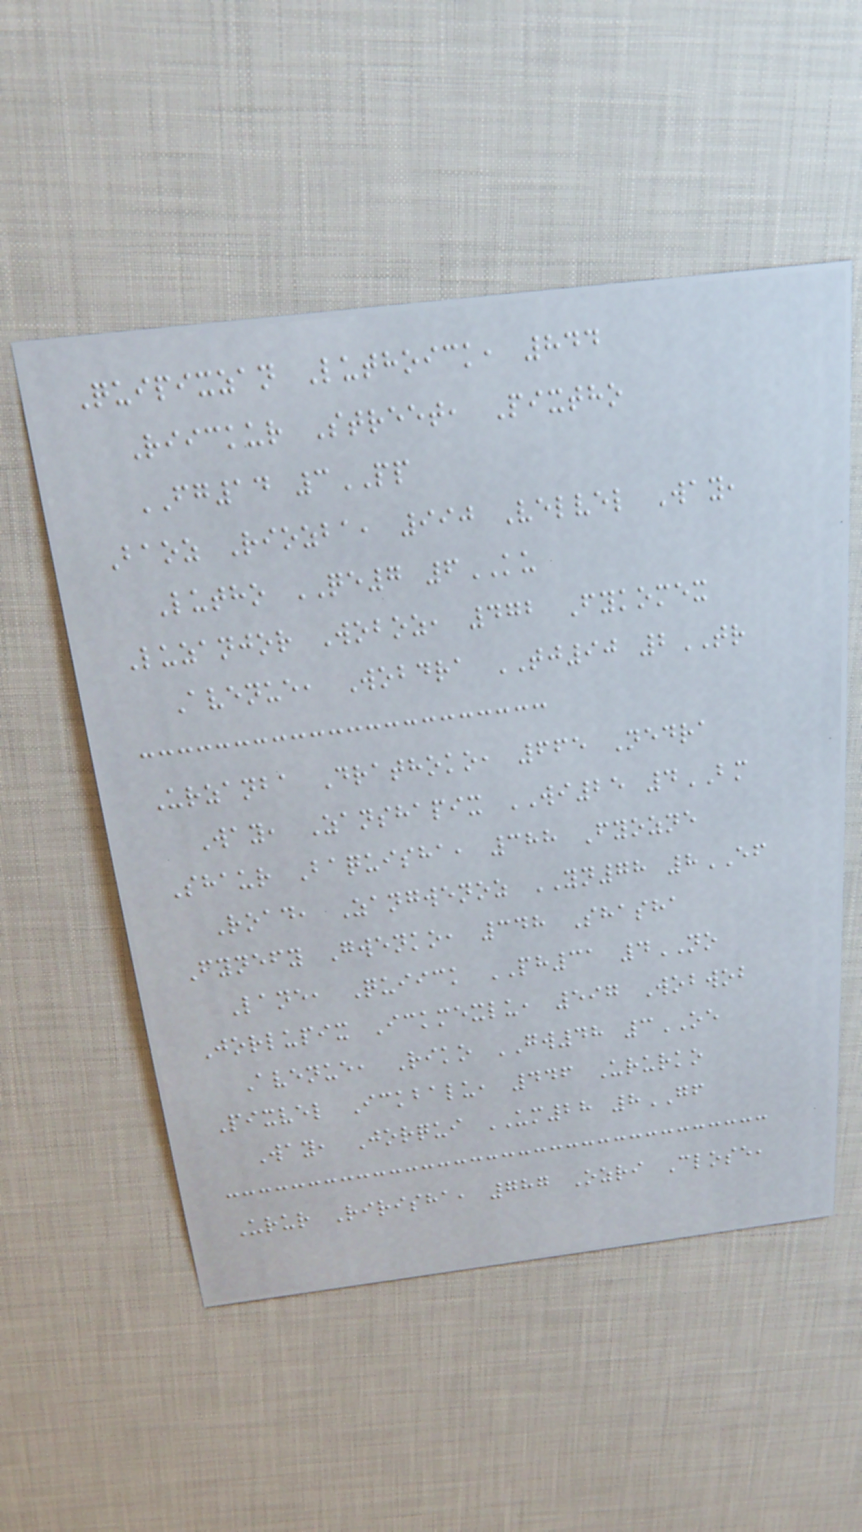Quipixzan Luthoick, 844
Riickur Street, Pixtho
FG14 3PP
Baoz Riozba, 990 Velvel Way,
Lutho QE7 6KU
Luzanjor Woboz, 472 Fykomex
Avenue, Wobdra TJ90 2TR
Urzanba Drathoko, 665 Nedra
Way, Zanshapix WI25 4BM
Shaur Baquisha, 388 Fyozne
Road, Zangwenoz YN78 8EF
Fynefy Gwenko, 348 Shasha
Lane, Quiick PH31 4NO
Jorlupix Ickmexlu, 597 Wobwob
Avenue, Riko GW48 3OE
Pixvel Ickbalu, 446 Ururko
Way, Jorqui UM28 8GF
Urur Ririsha, 787 Ozri Close,
